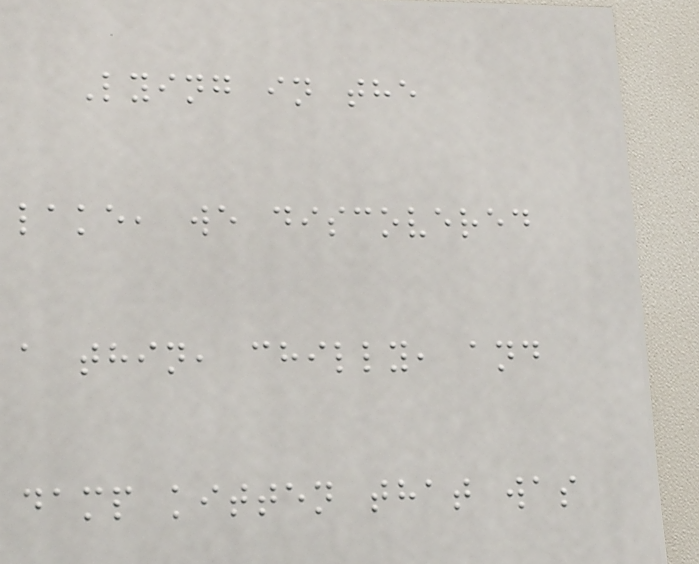Lying in the
lake, we discovered
a thin, chilly, and
damp kitten that was
